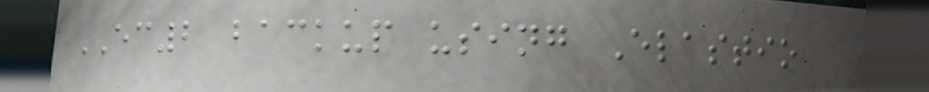EC2 backup using Elastio
